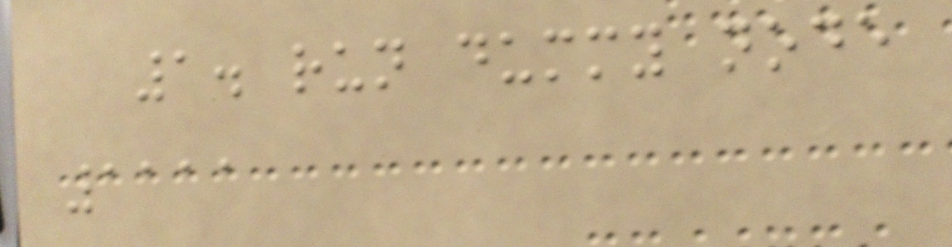1. run dummy node
1111
